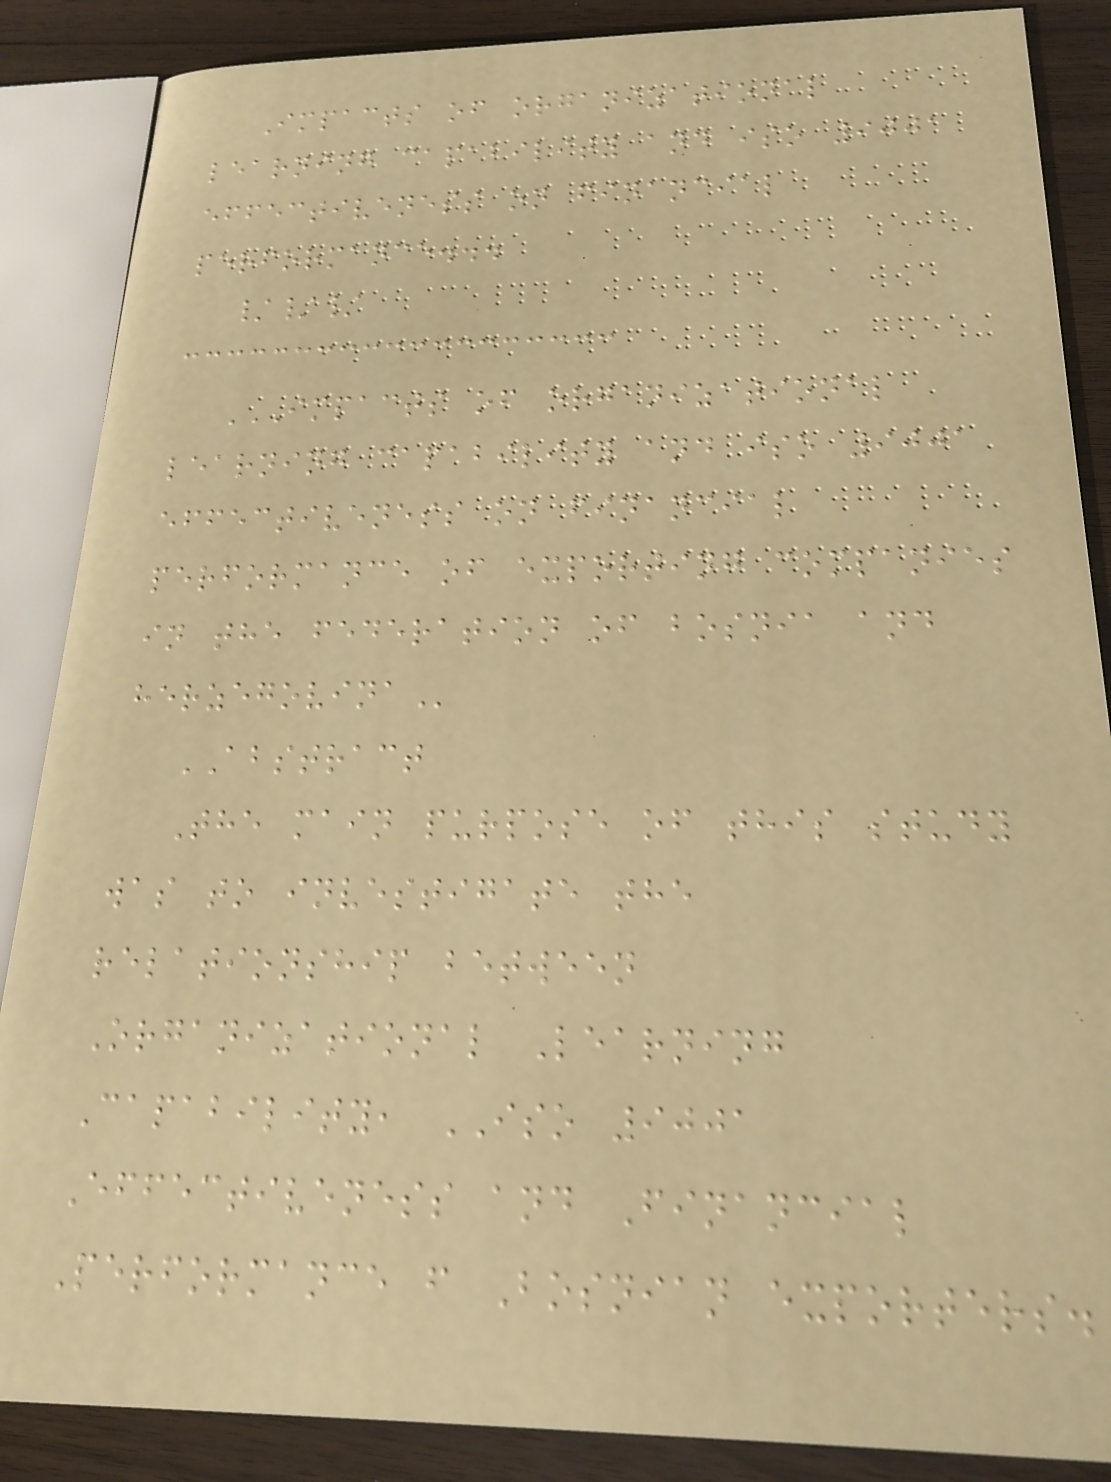Impacts of organizational
learning capability and iso 9001
effectiveness on financial
performance...
///
IMPACTS OF ORGANIZATIONAL
LEARNING CAPABILITY AND ISO 9001
EFFECTIVENESS ON FINANCIAL
PERFORMANCE OF EXPORTING COMPANIES
IN THE FEDERATION OF BOSNIA AND
HERZEGOVINA
ABSTRACT
The main purpose of this study
was to investigate the
relationship between
Organizational Learning
Capability, ISO 9001
Effectiveness and Financial
Performance f Bosnian exporters.
